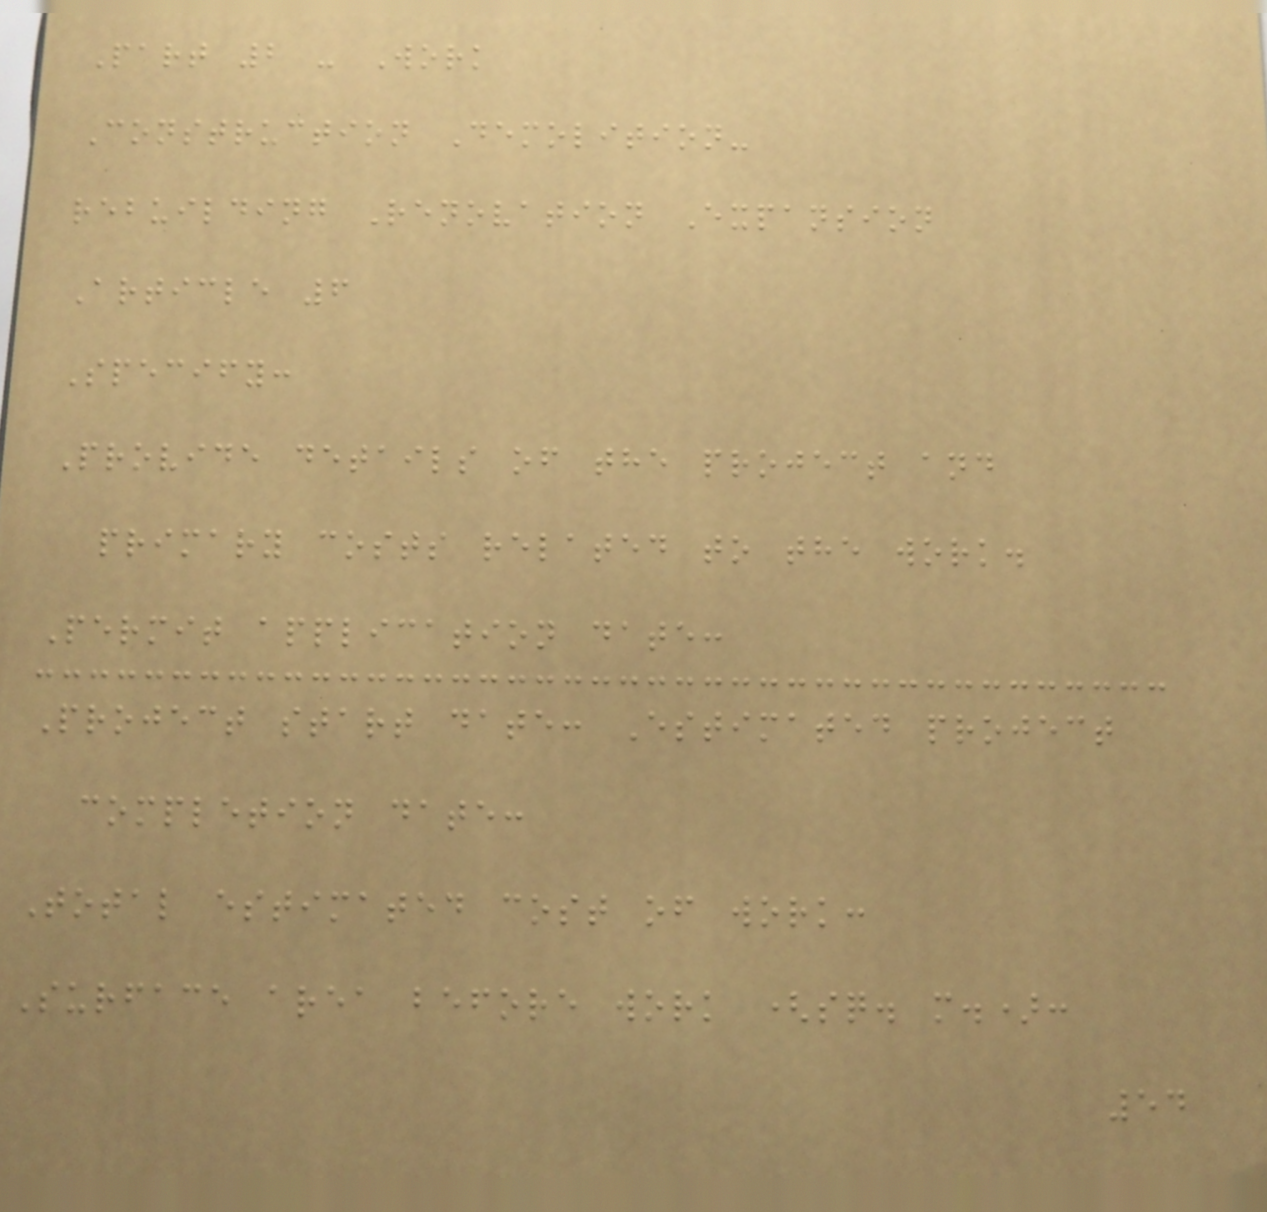Part 2 - Work
Construction Demolition-
rebuilding Renovation Expansion
Article 6
Specify:
Provide details of the project and
primary costs related to the work.
Permit application date:
Project start date: Estimated project
completion date:
Total estimated cost of work:
Surface area before work (sq. m.):
54
